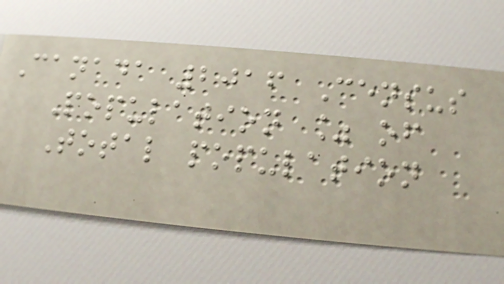Canada 2016 Census
Population % of
Total population
